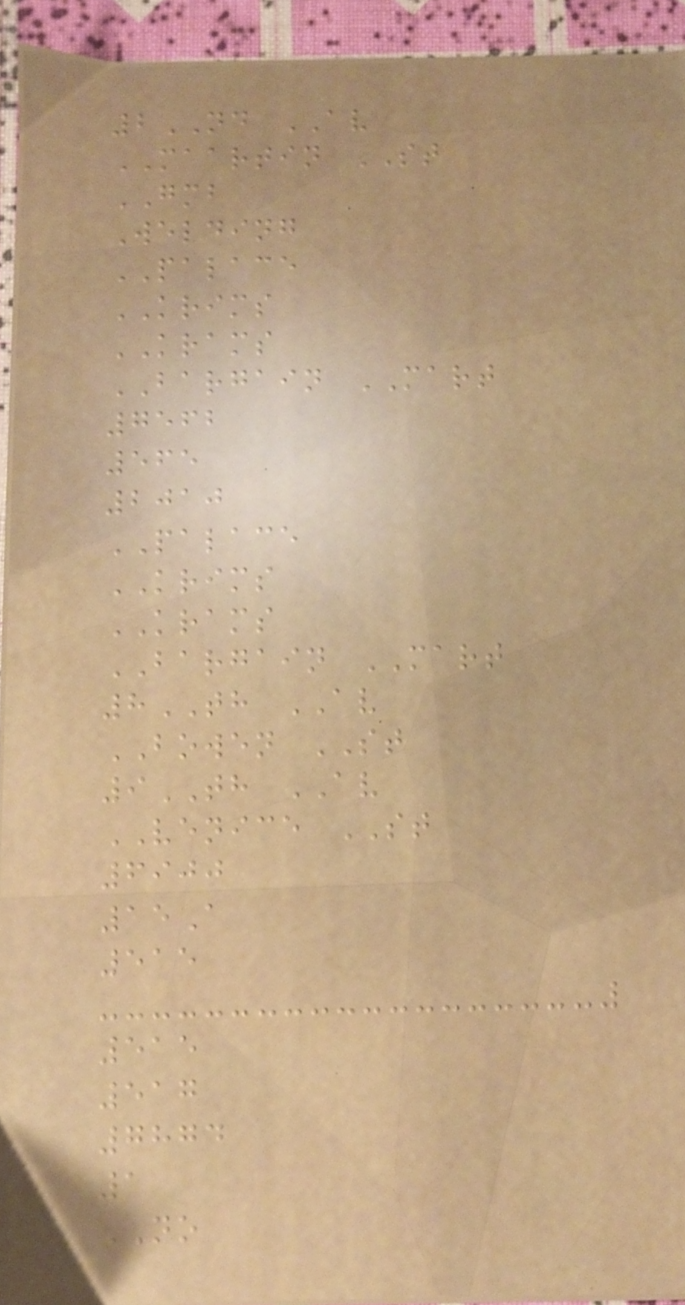2ND AV
MAARTIN ST
GMB
Welding
PALACE
KRIMS
KRAMS
BARGAIN MART
7562
565
2010
PALACE
KRIMS
KRAMS
BARGAIN MART
8TH AV
BOWEN ST
9TH AV
VENICE ST
6900
15A
515
515
517
7874
1
NO
